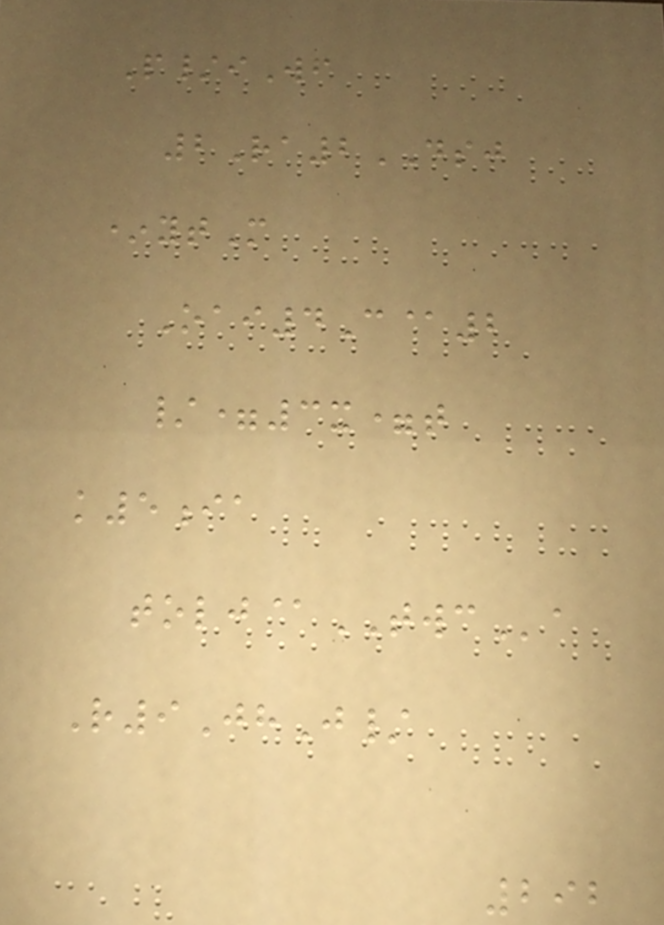P/iWf
2Ra2DSJ
*ytM
Oai4C@2
/=3x=t
k5ia
tolj@TWCa
R9JhJ/
292
